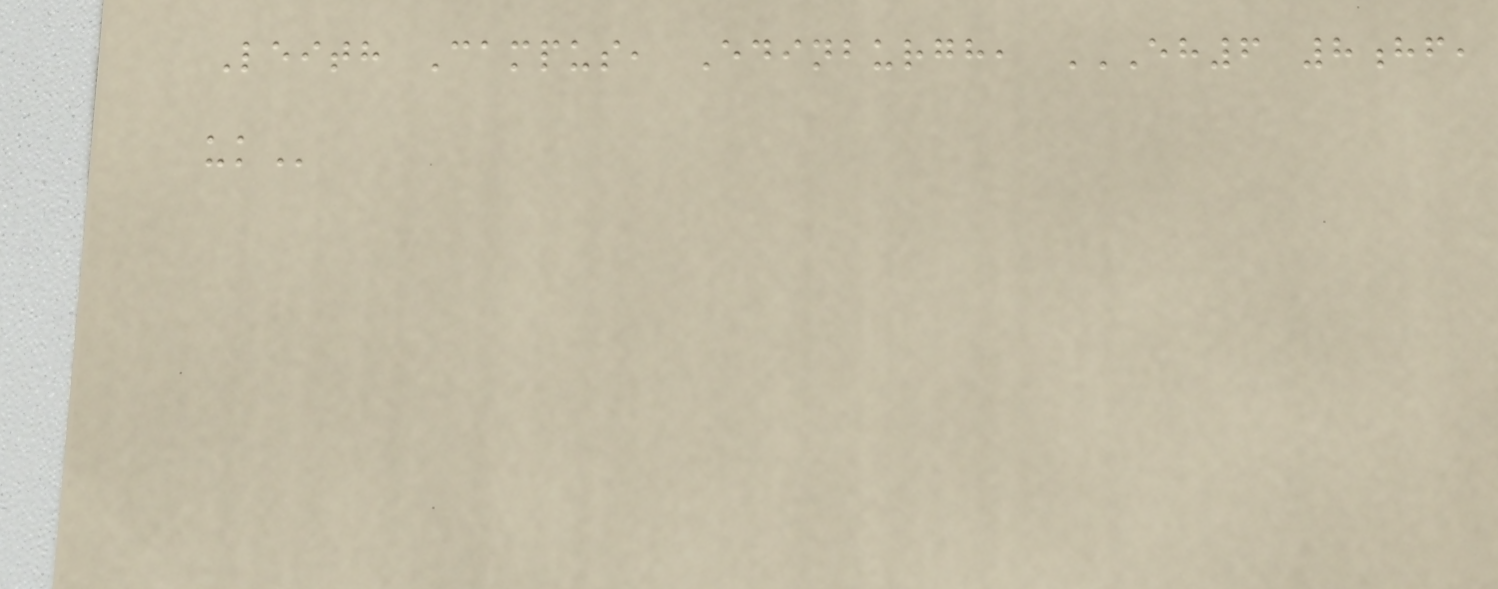Leith Campus, Edinburgh, EH6 8HF,
UK
